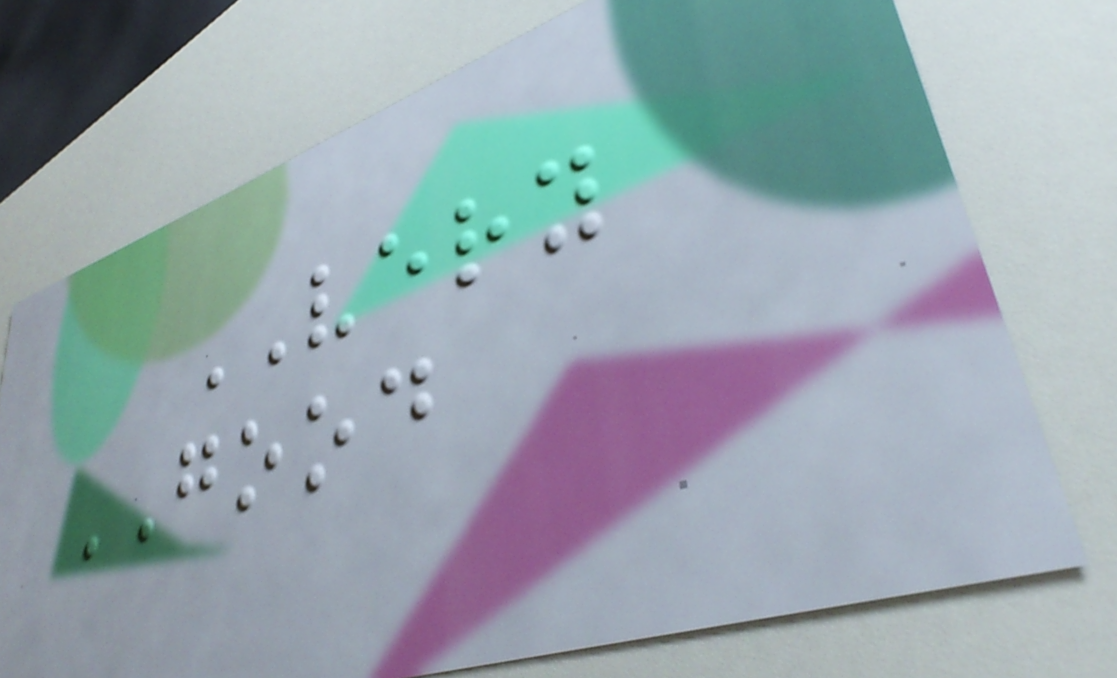VERY
GOOD
